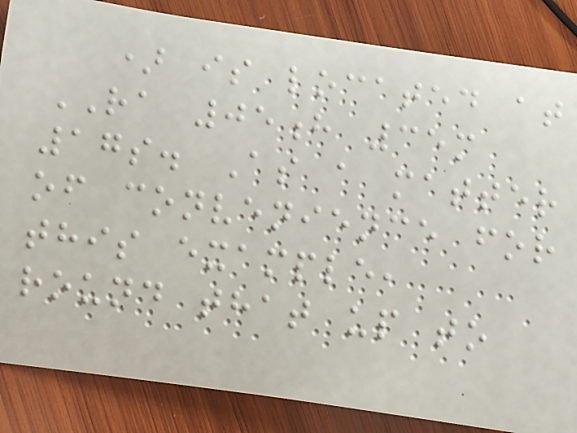) is located at
RA 05h 35m
17s. As a matter
of convenience for
this example,
round that up to
